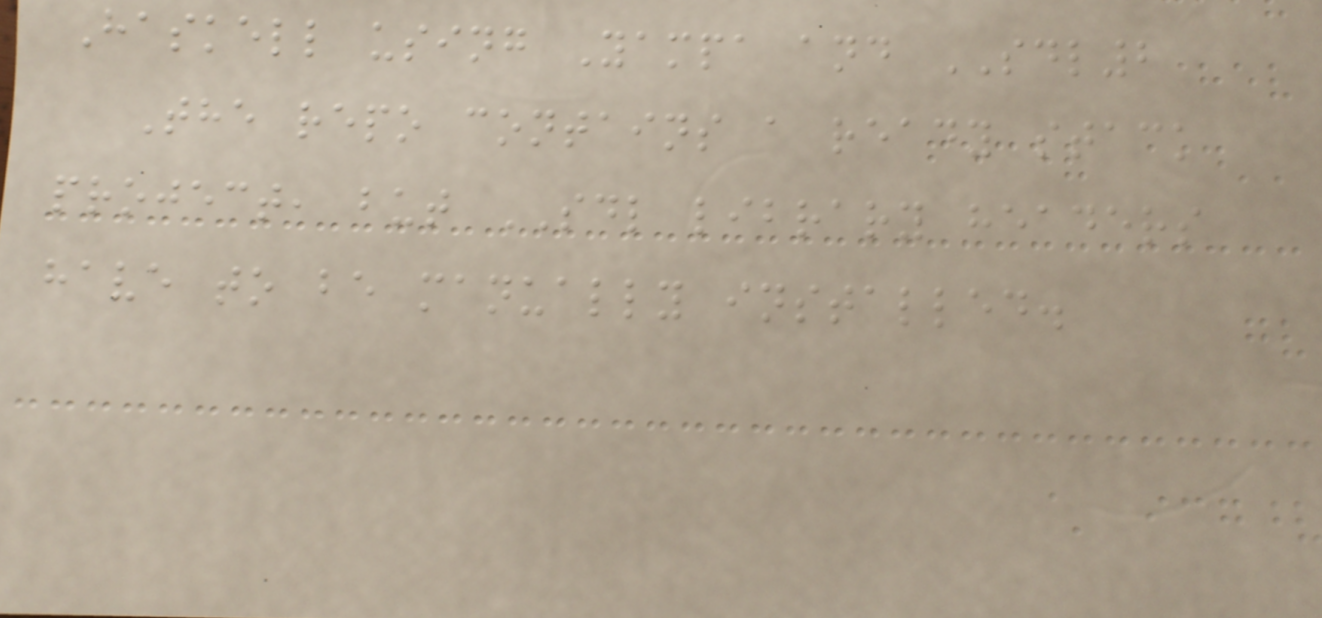Haskell using Yampa and SDL2
The repo contains a ready stack
project, but SDL library headers
have to be manually installed.
